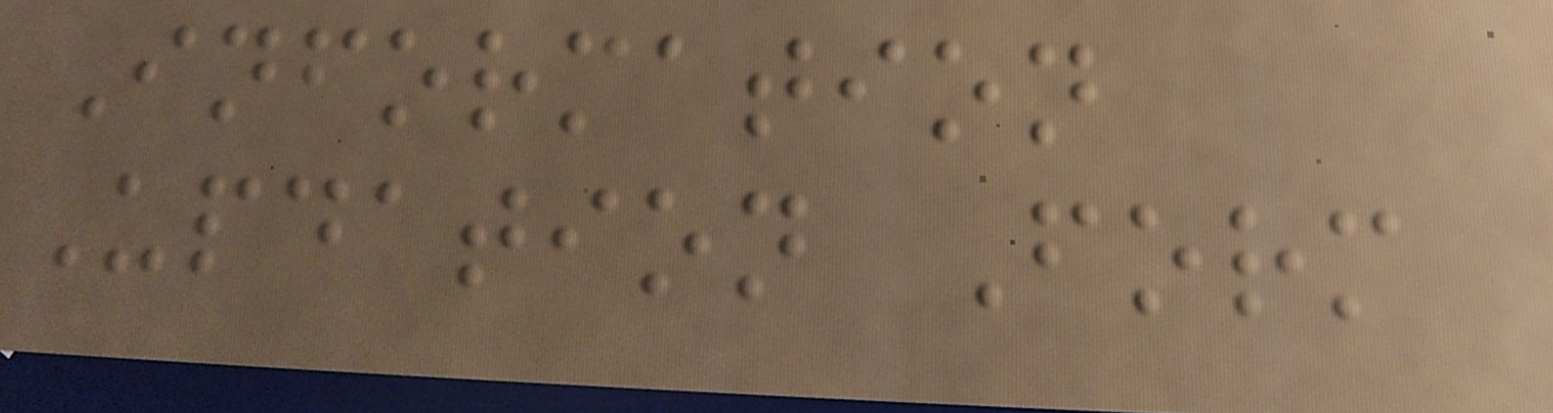Information
Updation Form
